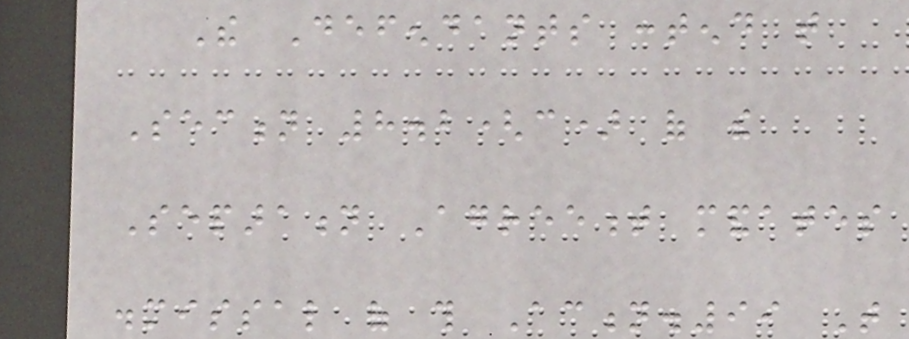The Defendants contend that
Section 8.2(c) of the
Separation Agreement mandates
dismissal of this Action.99 That
